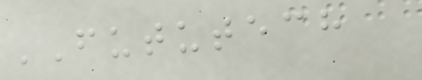FUTUTECH
